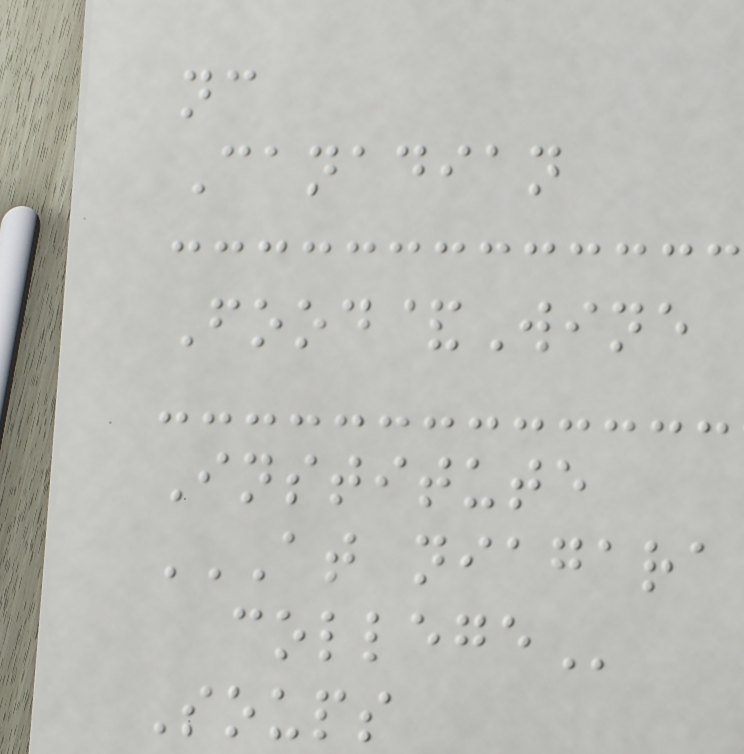nc
Canadian
Food&Wine
Institute
AT NIAGARA
COLLEGE
Soups
